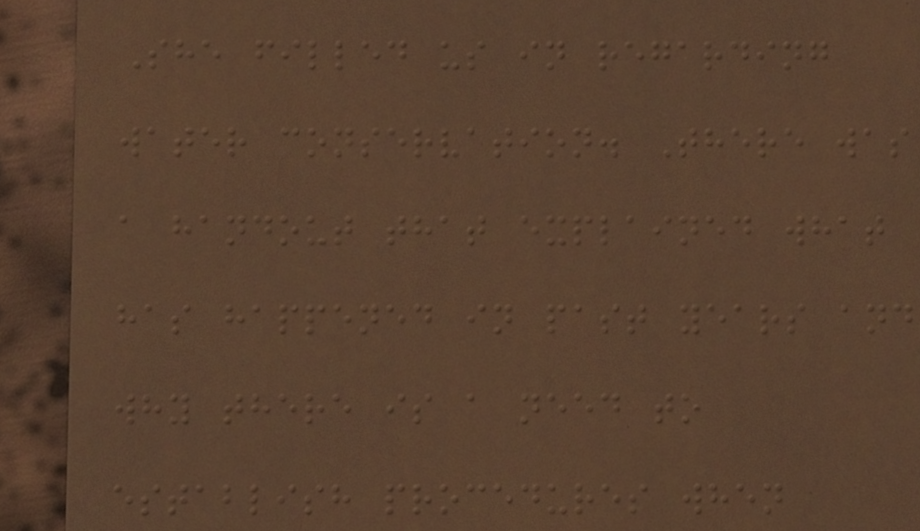She filled us in regarding
water conservation. There was
a handout that explained what
has happened in past years and
why there is a need to
establish procedures when
